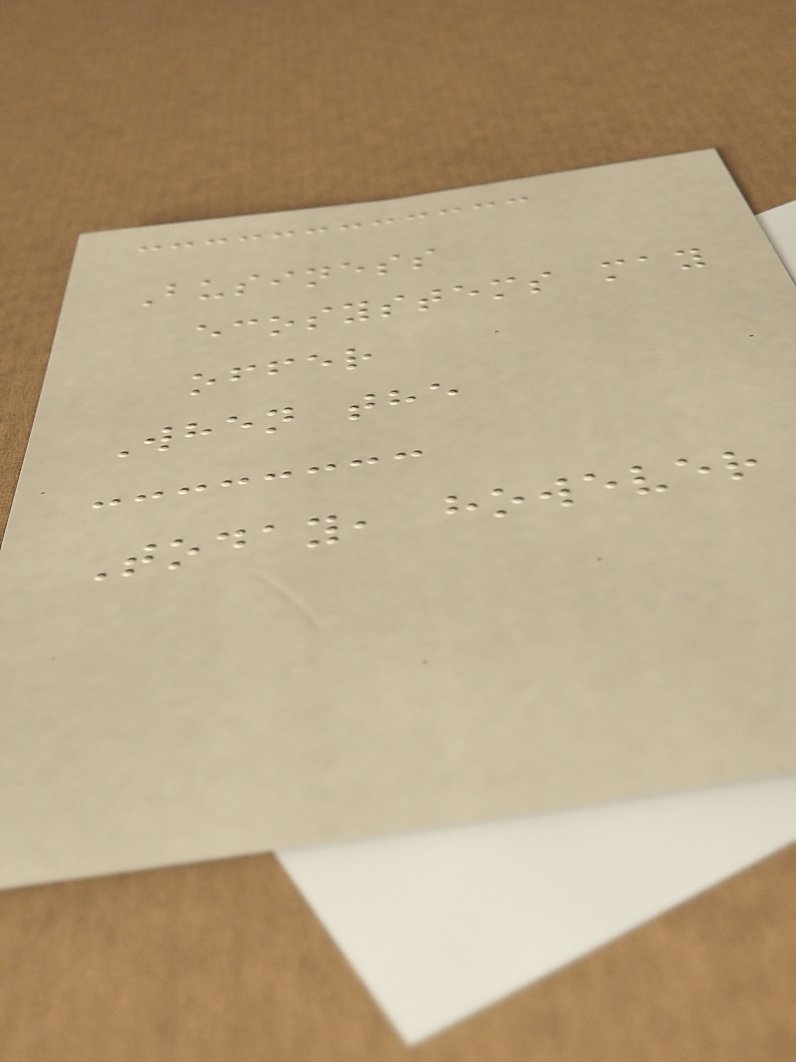Business
ecosystems may
offer
When the
Today, however
